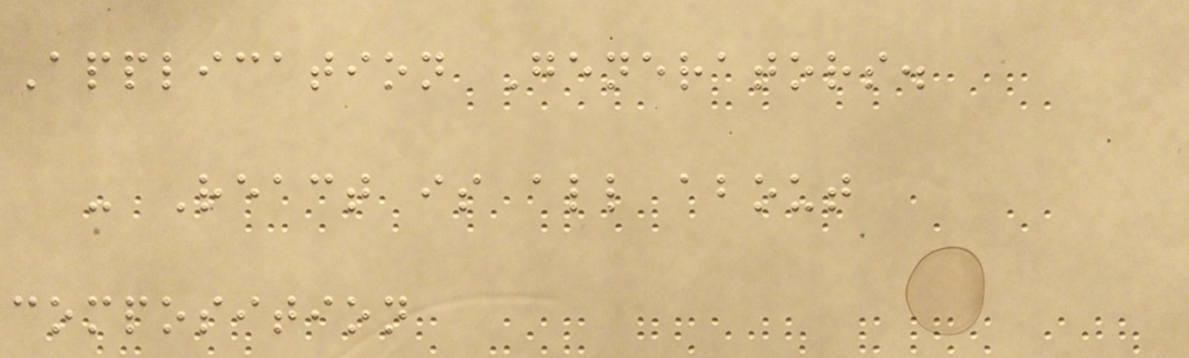Application Generators.
- React is all about
composition
